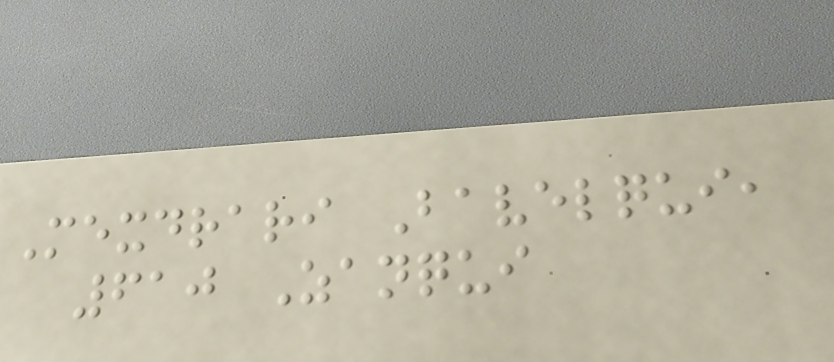Mexdrari Bavelqui,
610 Zanqui
